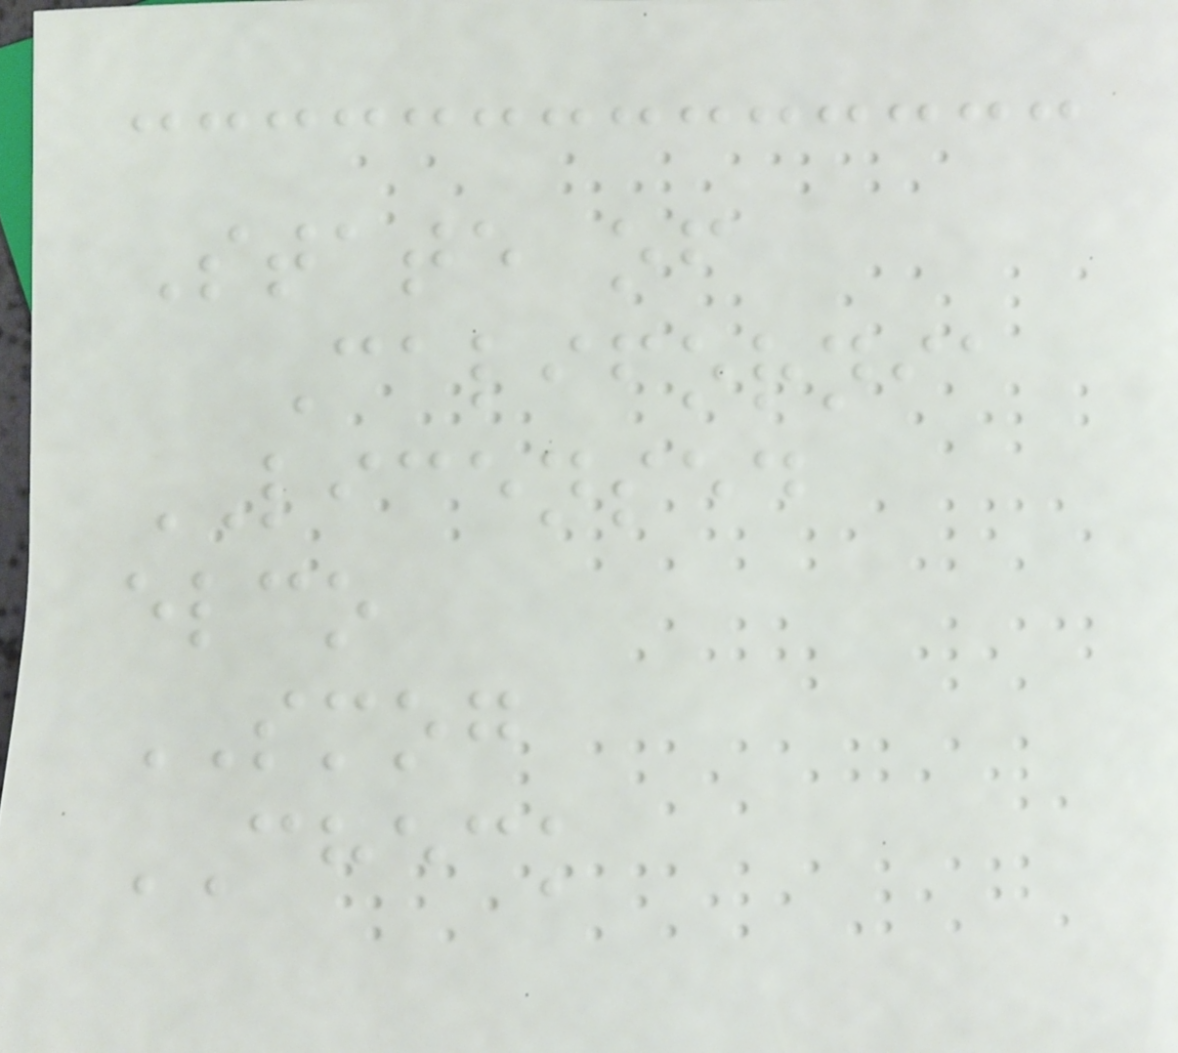State of
California
LICENSED
elco
SMOG
CHECK
